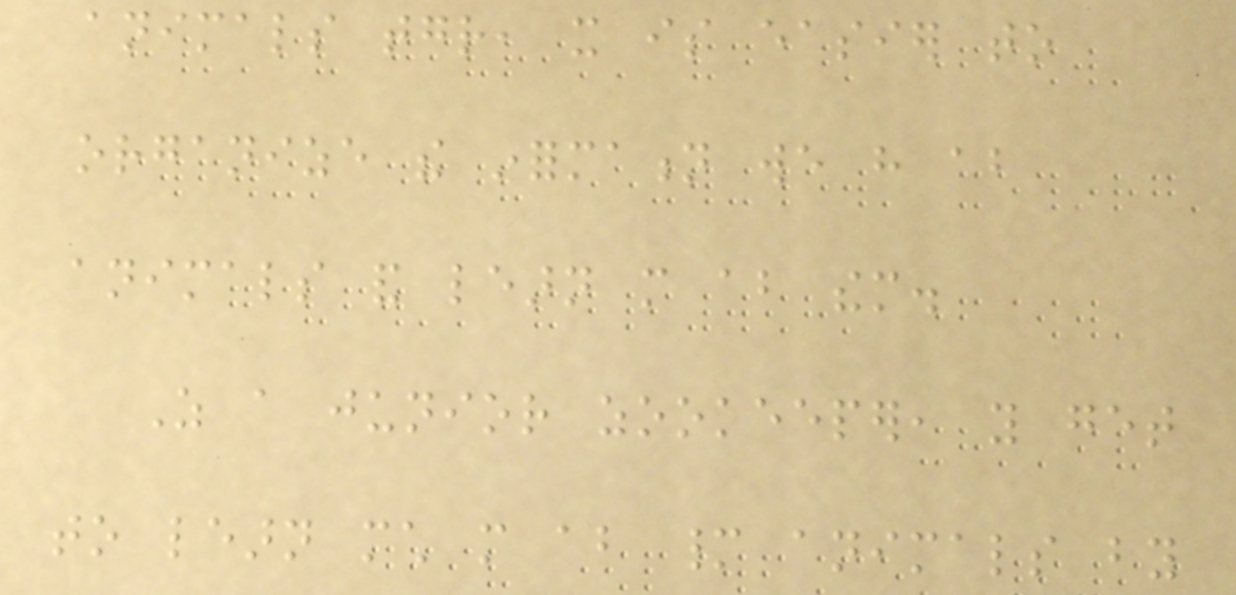animals together, it is easier to
organize the information we have about
animals and learn more about them.
As a junior zookeeper, you get
to learn much more about many animals by
